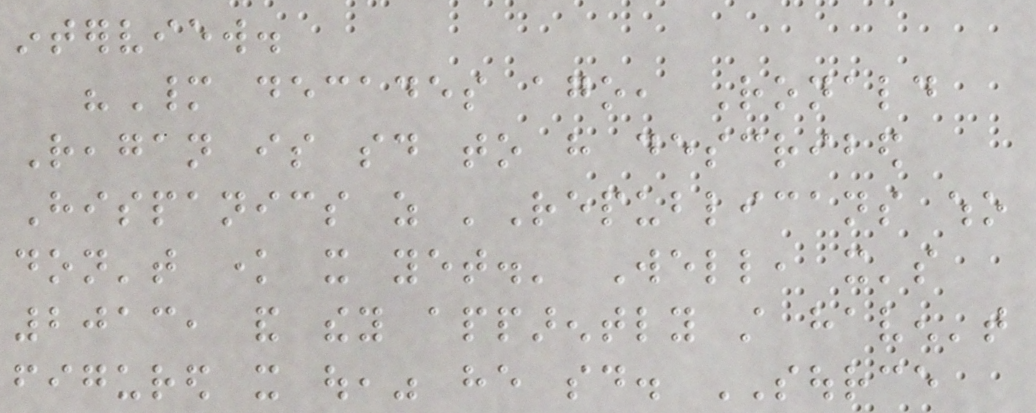interview.
"Many decades ago, Ronald
Reagan is said to have described
Hispanics as 'Republicans who
don't know it yet.' Well, it's
2013, and they apparently still haven't
figured it out," he said. SOURCE
